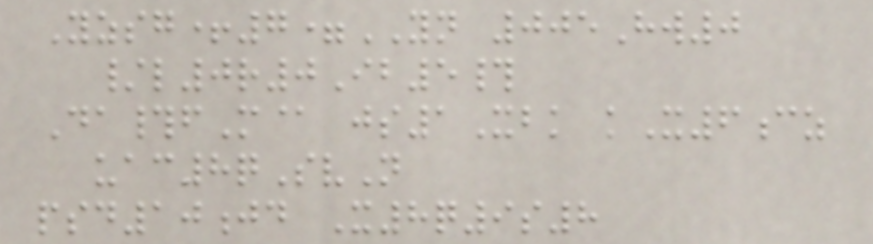Yzsg+7=YN 005Hw0
/l0r0Ib5#
Da#fM@ js1Xbk kX6cz
uac8qSvN
psd10jd X8q9s8
